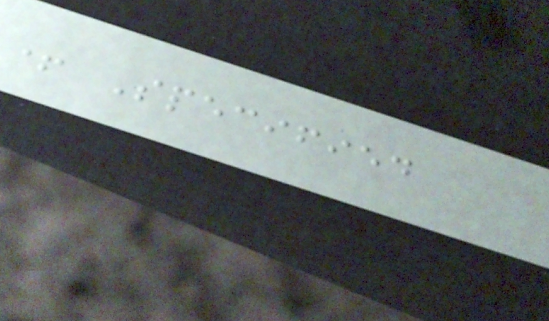+ Specified
